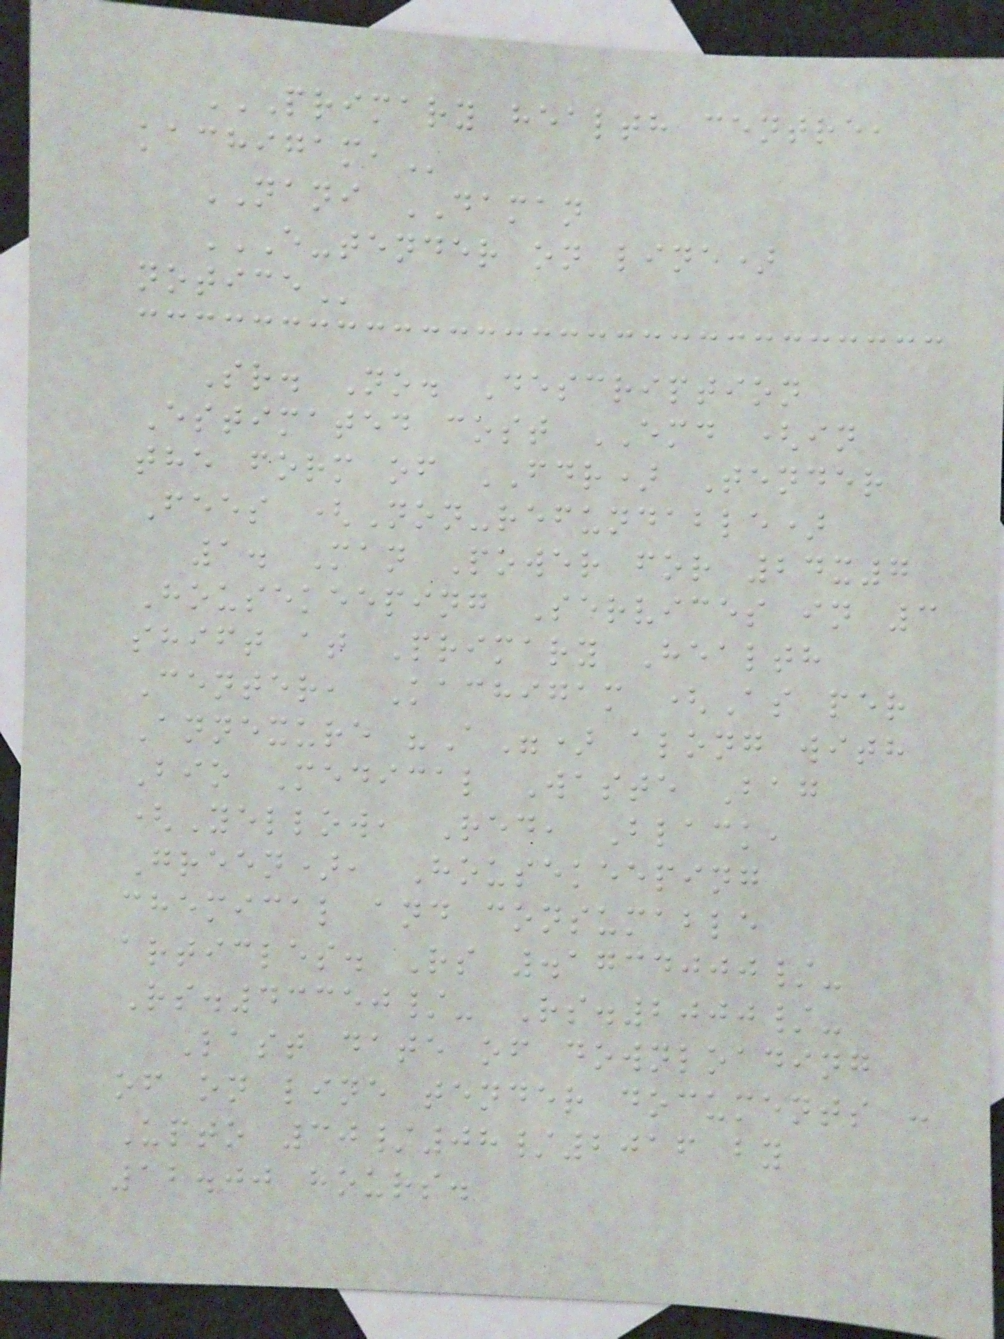PRIMARY HEALTH CENTRE,
KACHIGAM,
NANI DAMAN
E-TENDER ON LINE)
NOTICE
Sr. No. Description
Estimated cost EMD (in
the form of FDR) Tender
Fees (Non-refundable)
1. Man Power for 24x7
Housekeeping Services in 3
shift at Primary Health
Center, Kachigam (As per
Annexure "A") along with
Bio Medical Waste Bag
(Yellow, Red, Black,
Green), Housekeeping
chemical and consumable
articles. Rs .1734000/-
Rs.43350/- Rs.2000/-
Last date of downloading
of on line tender documents :
Upto 30/08/2016 by
12.00 hours.
